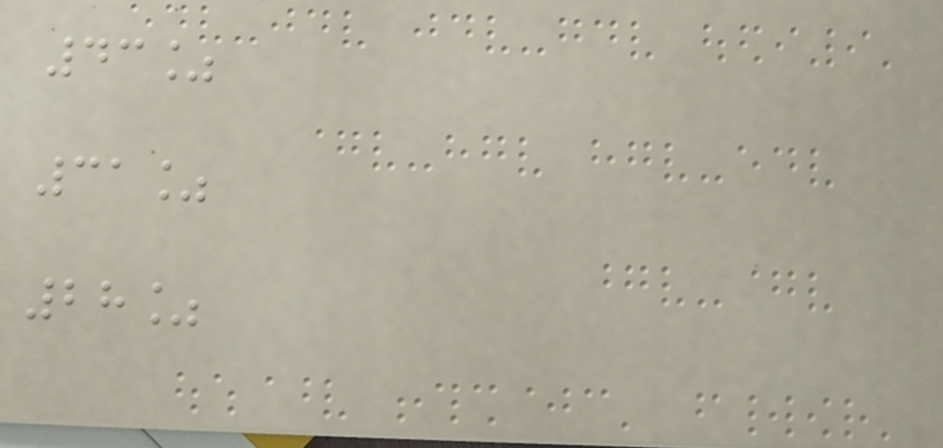43%
31%
28%
